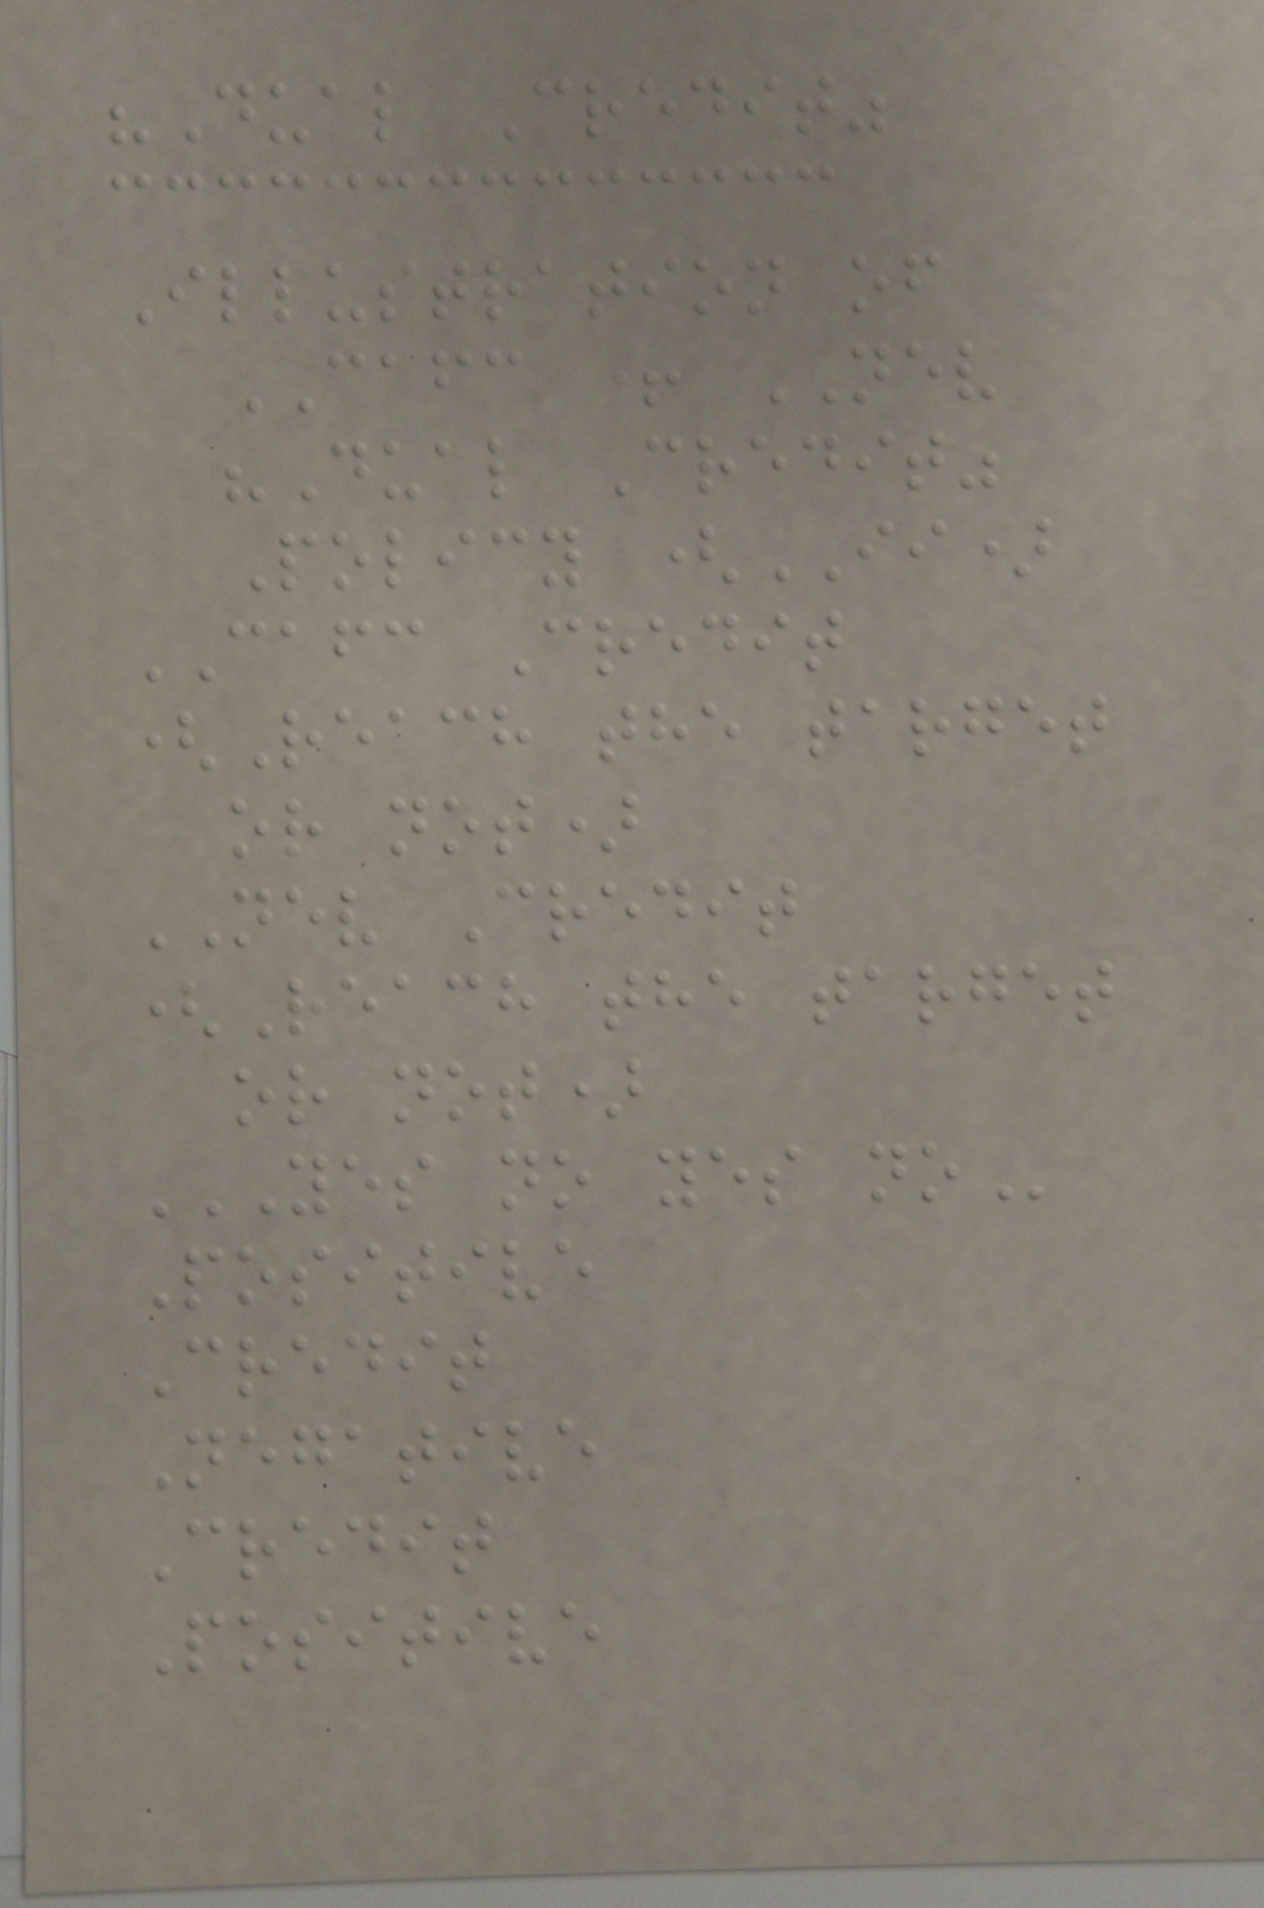"Dual Credit"
Illustration of
CAFC + NEV
"Dual Credit"
Policy (II)
CAFC Credit
(Reach the target
or not)
NEV Credit
(Reach the target
or not)
YES NO YES NO
Positive
Credit
Negative
Credit
Positive
